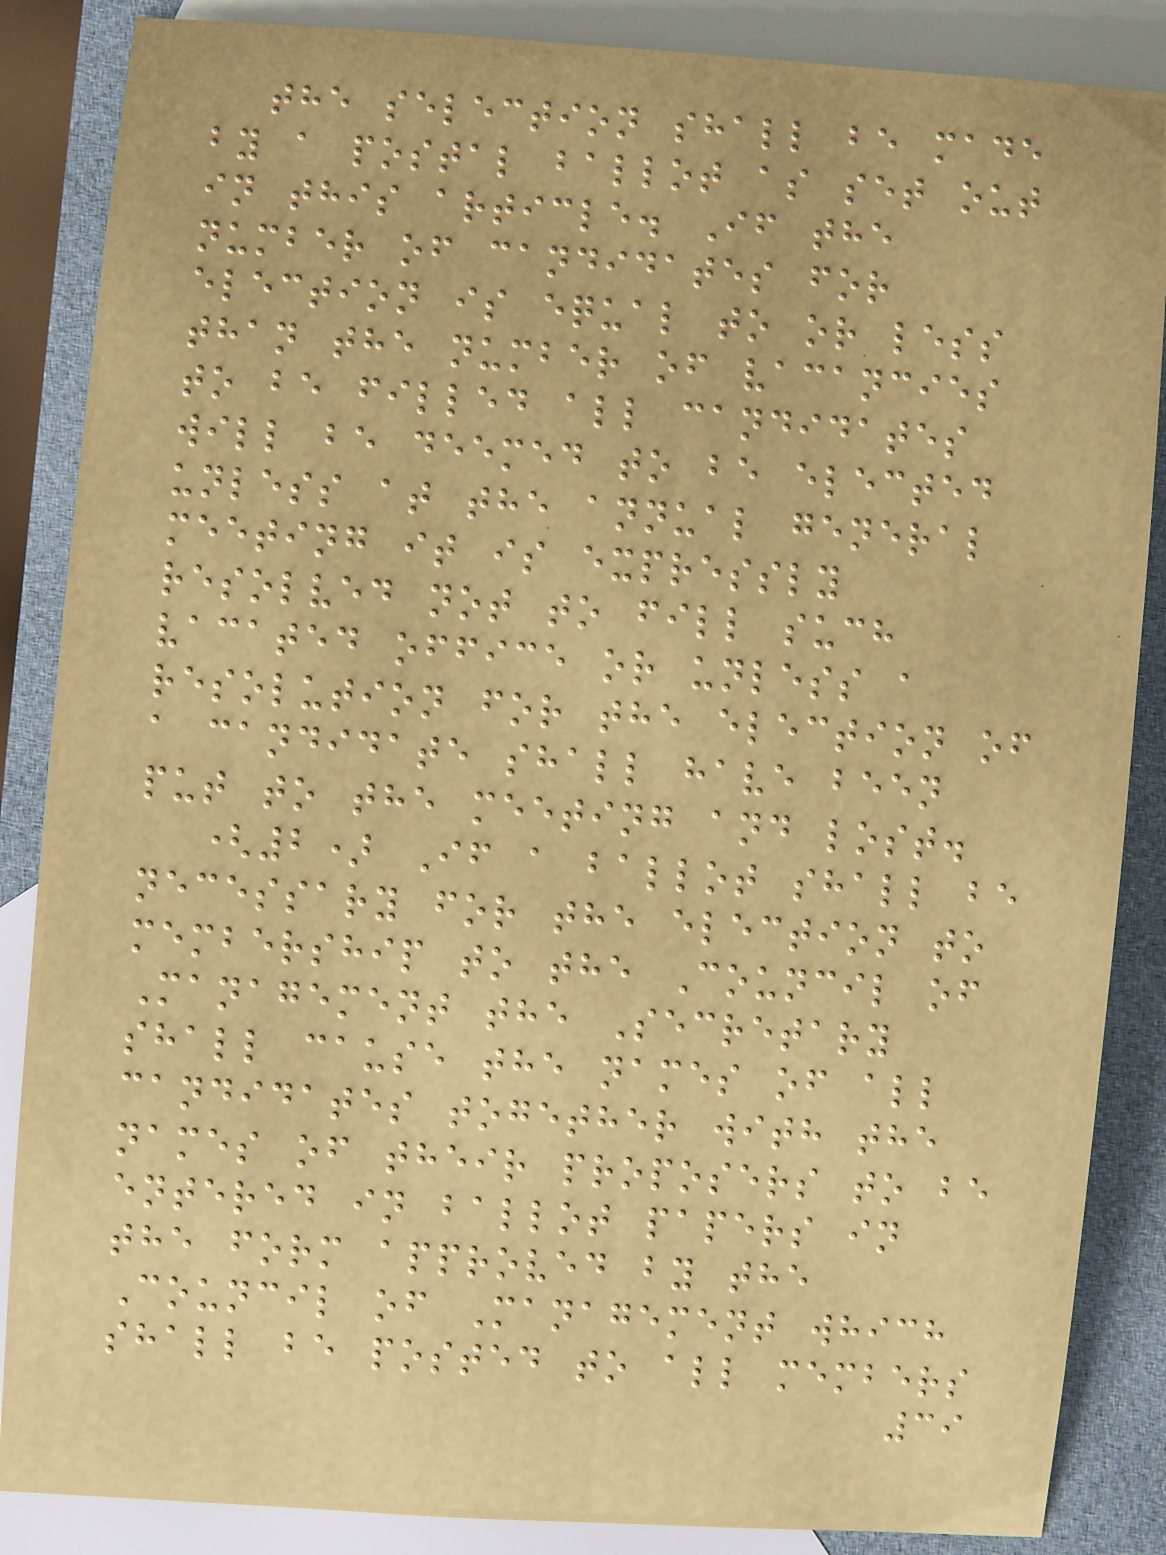the selection shall be made
by a postal ballot as set out
in this article. If the
number of candidates for
election is equal to or less
than the number of vacancies
to be filled all candidates
will be deemed to be elected
unless at the annual general
meeting it is expressly
resolved not to fill such
vacated office or unless a
resolution for the election of
a candidate shall have been
put to the meeting and lost.
(2) If a ballot shall be
necessary for the election to
membership to the Council of
Management the Secretary
shall cause the names of all
candidates together with the
names of their proposers to be
entered in ballot papers in
the form approved by the
Council of Management which
shall be posted to all members
39
